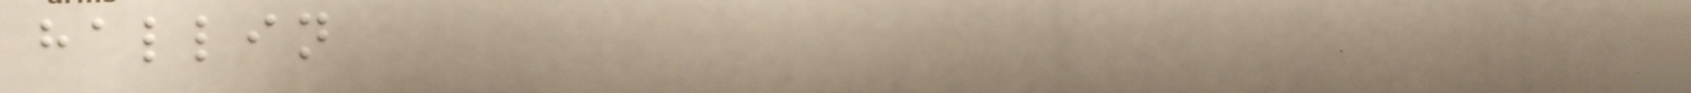hallin
